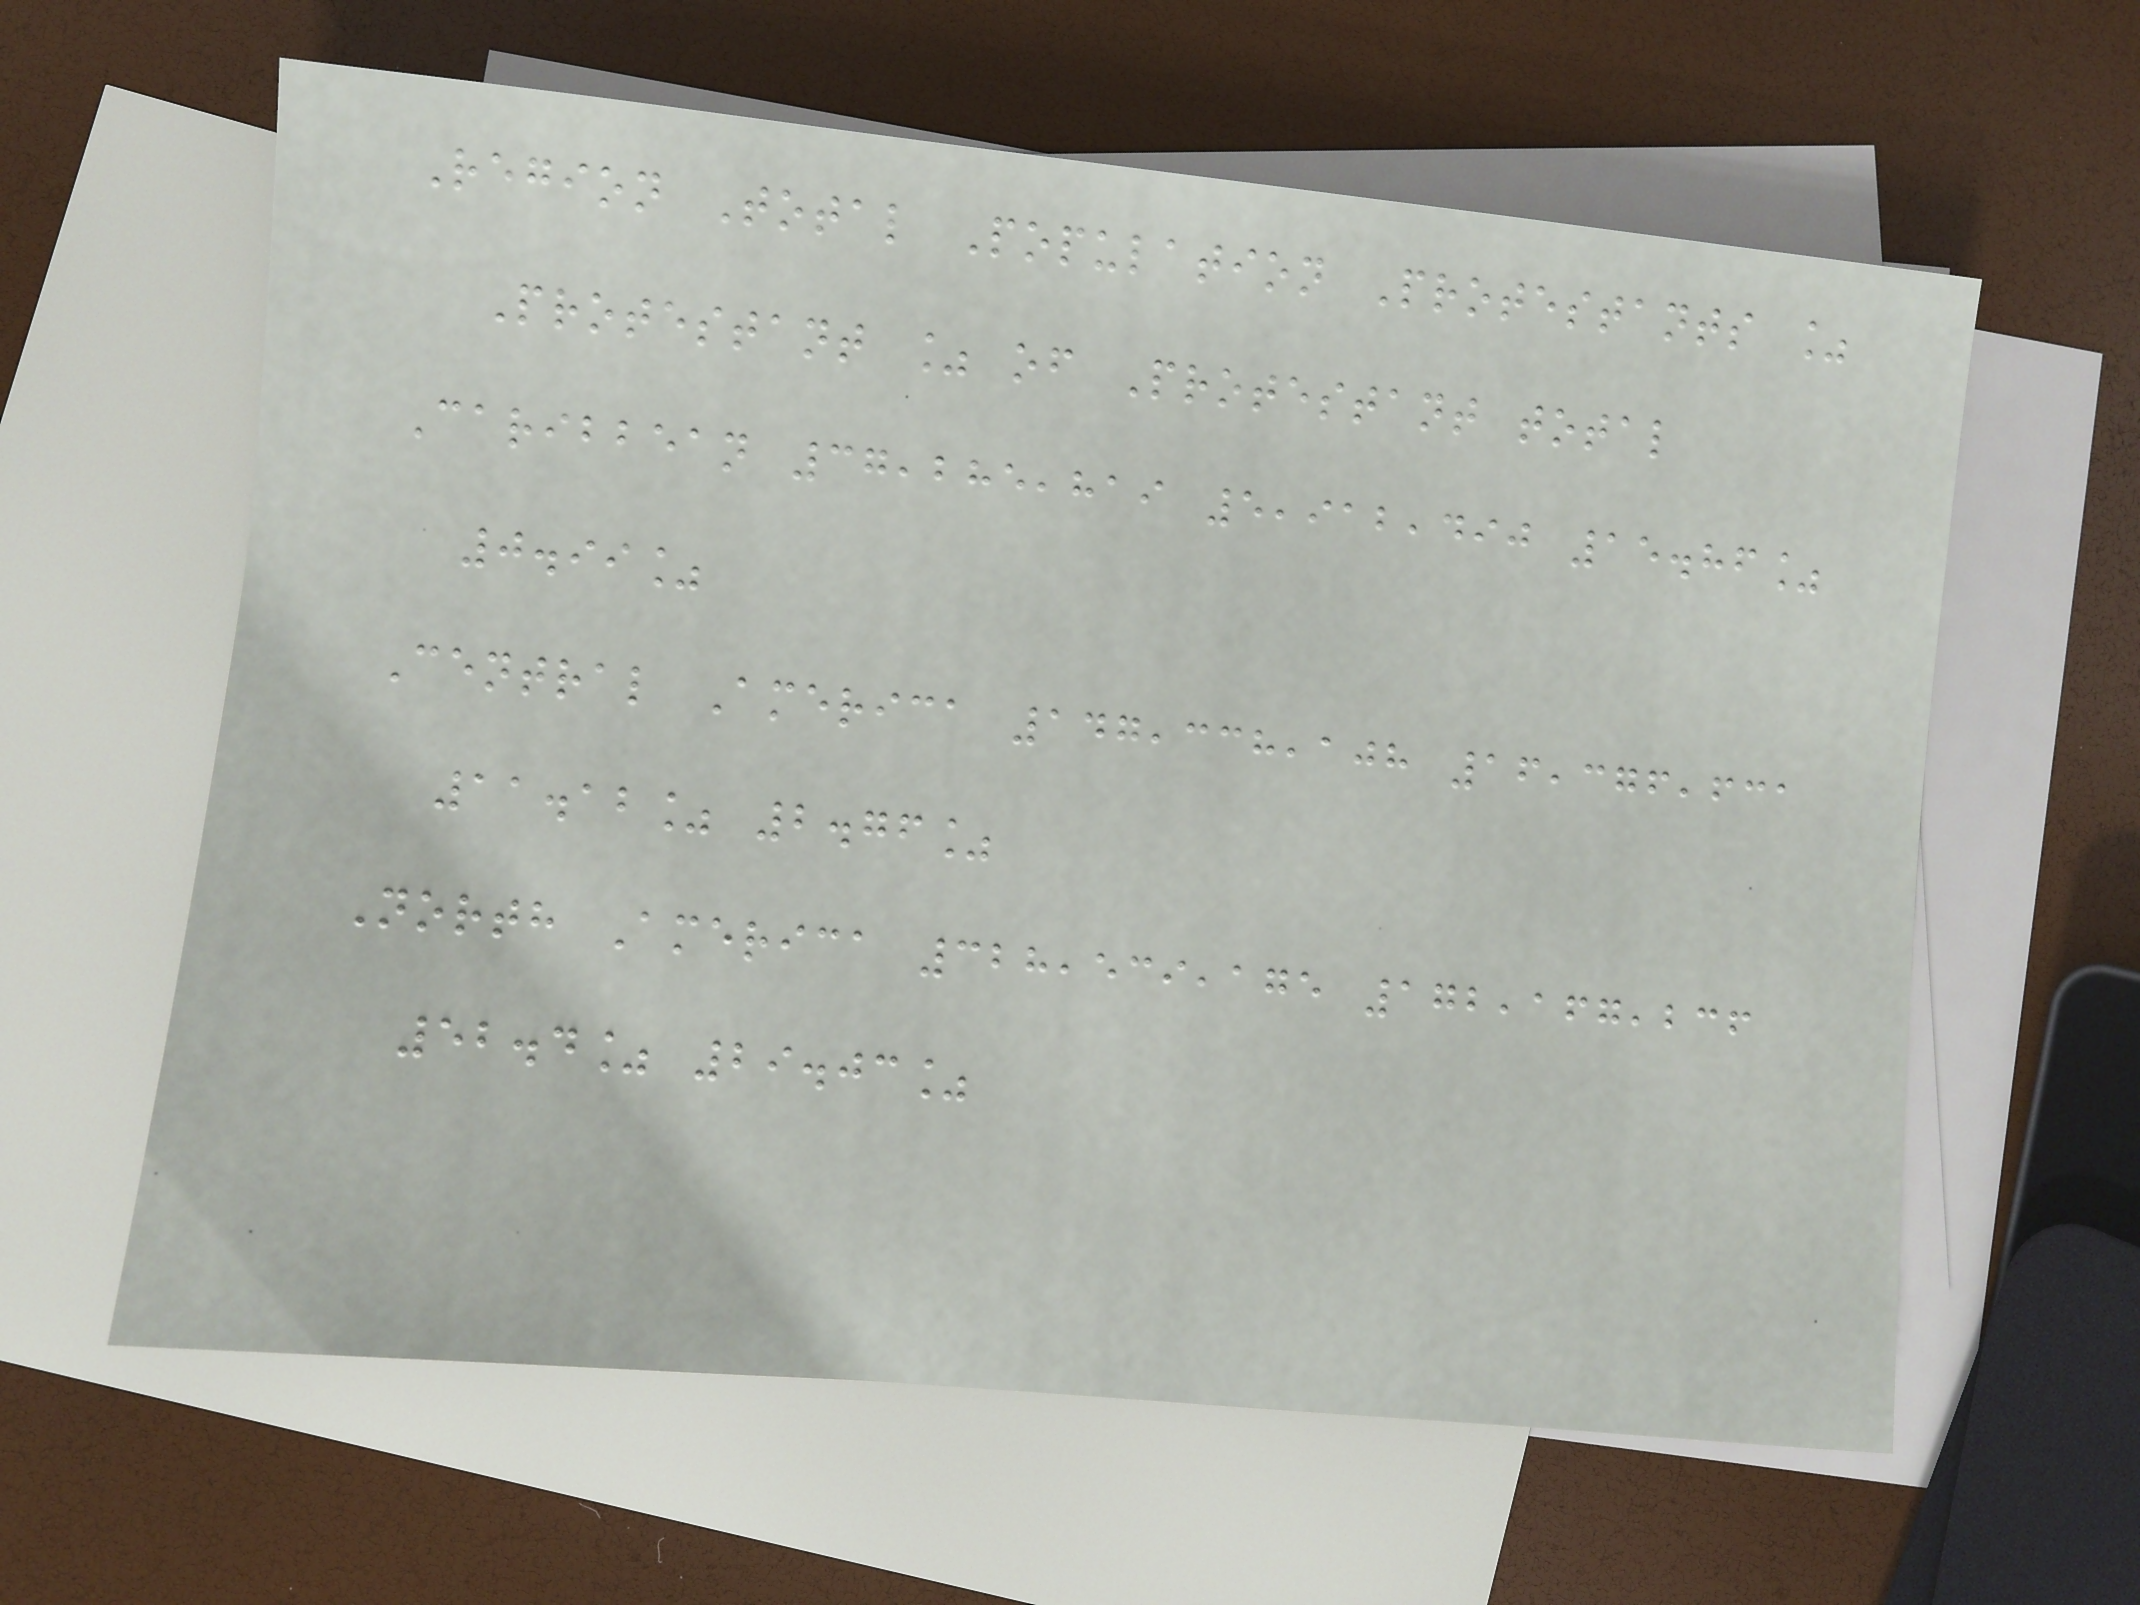Region Total Population Protestants %
Protestant % of Protestant total
Caribbean 37,285,819 5,912,490 15.86%
0.99%
Central America 147,338,108 16,376,631
11.12% 2.76%
North America 328,539,175 172,167,236
52.4% 29.03%
